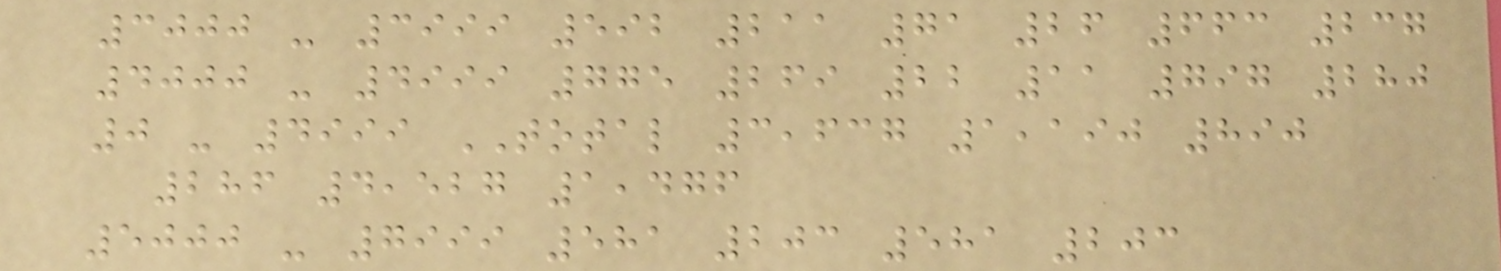3000 - 3999 592 211 71 26 663 237
4000 - 4999 775 269 22 11 797 280
0 - 4999 TOTAL 3,637 1,190 890
286 4,527 1,476
5000 - 7999 581 203 581 203
